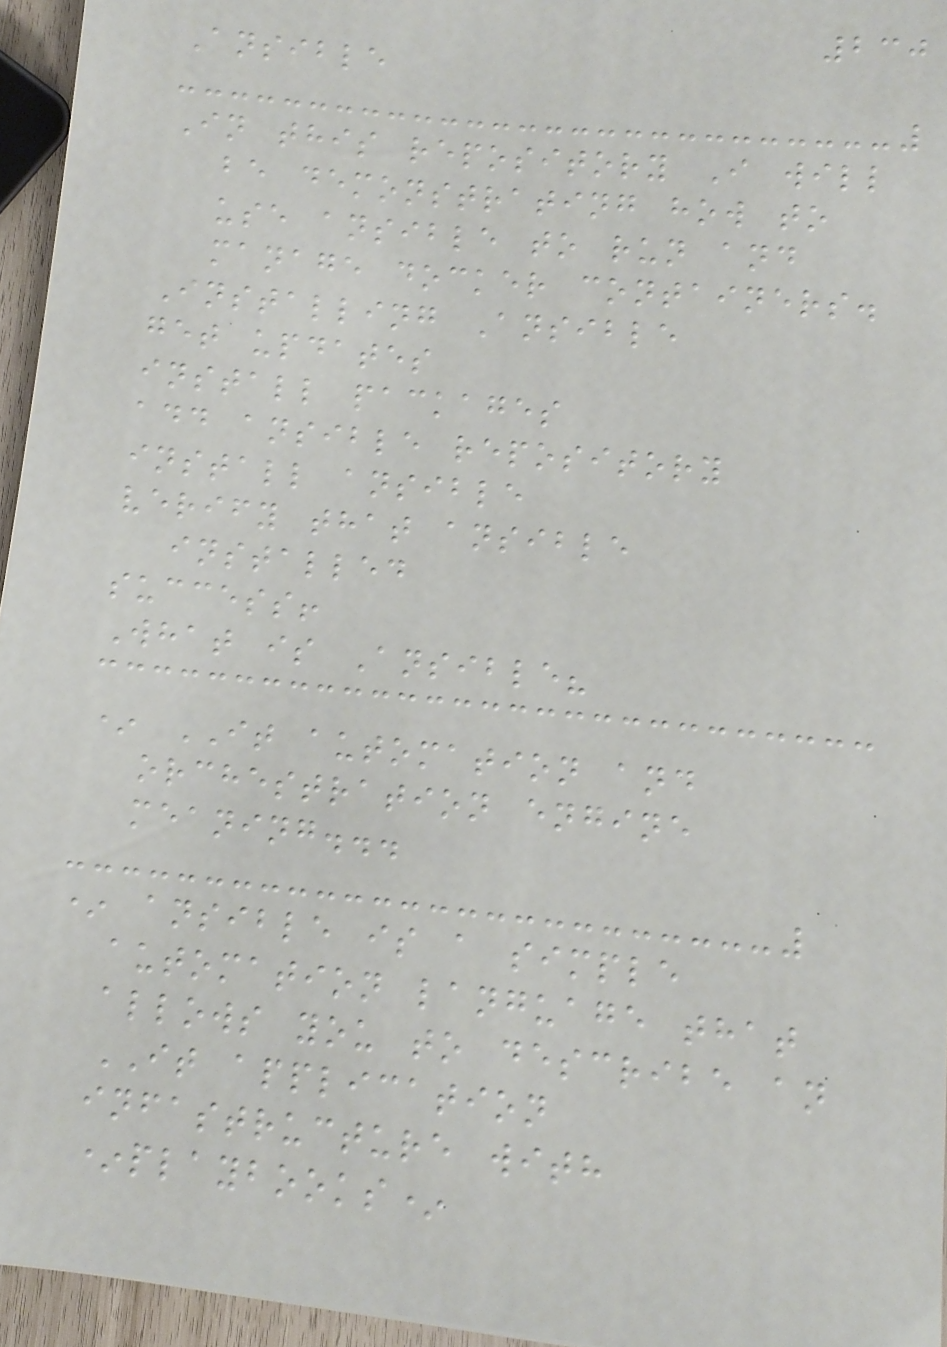230
Ansible
In this repository I will
be demonstrating how to
use ansible to run and
manage docker containers.
Installing Ansible
get updates
install packages
add ansible repository
install ansible
verify that ansible
installed
success!
What is Ansible?
* IT automation and
orchestration engine
meaning...
* ansible is a simple
automation language that
allows you to describe an
IT application
infastructure with
*playbooks*
